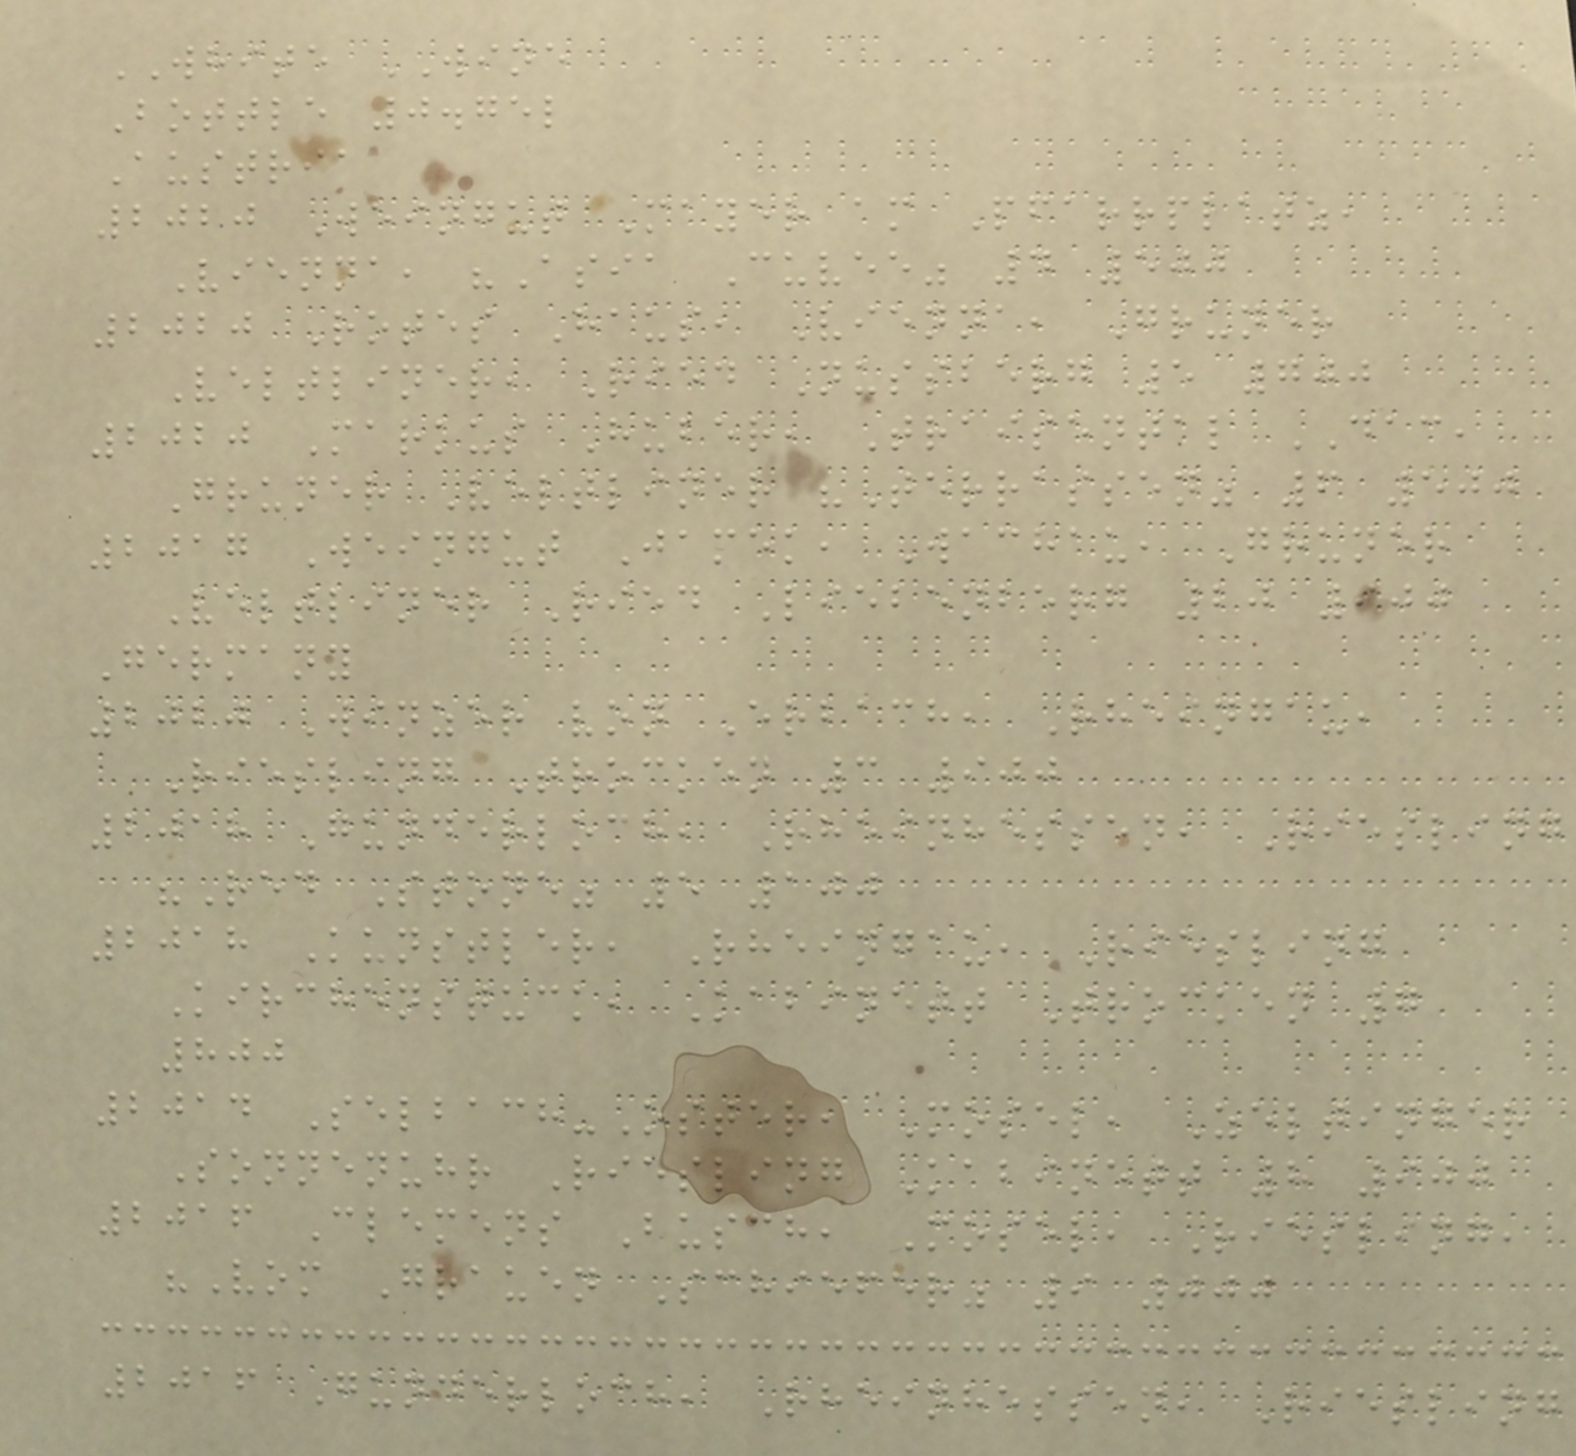WHITE WINE
Bottle 0.75l
Austria
2020 Weingut Mayer am Pfarrplatz,
Vienna, "Asia Cuvee" 4 500
2020 Rotes Haus, Vienna, Gruner
Veltliner, Ried Nussberg 5 700
2020 Markus Huber, Traisental DAC,
Gruner Veltliner "Terrassen" 6 500
2017 Weingut Jamek, Wachau, Gruner
Veltliner Ried Liebenberg 20 900
Germany
2020 Winzer von Erbach, Rheingau,
Riesling Trocken 3 900
2018 Gunderloch, Rheinhessen, Riesling
"Red Stone" 5 100
2018 Kunstler, Rheingau, Riesling
Kirchenstuck, Kabinett Trocken 7
800
2014 Selbach-Oster, Mosel, Zeltinger
Sonnenuhr Riesling Kabinett 8 900
2016 Clemens Busch, Mosel, Riesling,
"Vom Grauen Schiefer" 9 000
2016 Gunderloch, Rheinhessen, Riesling
